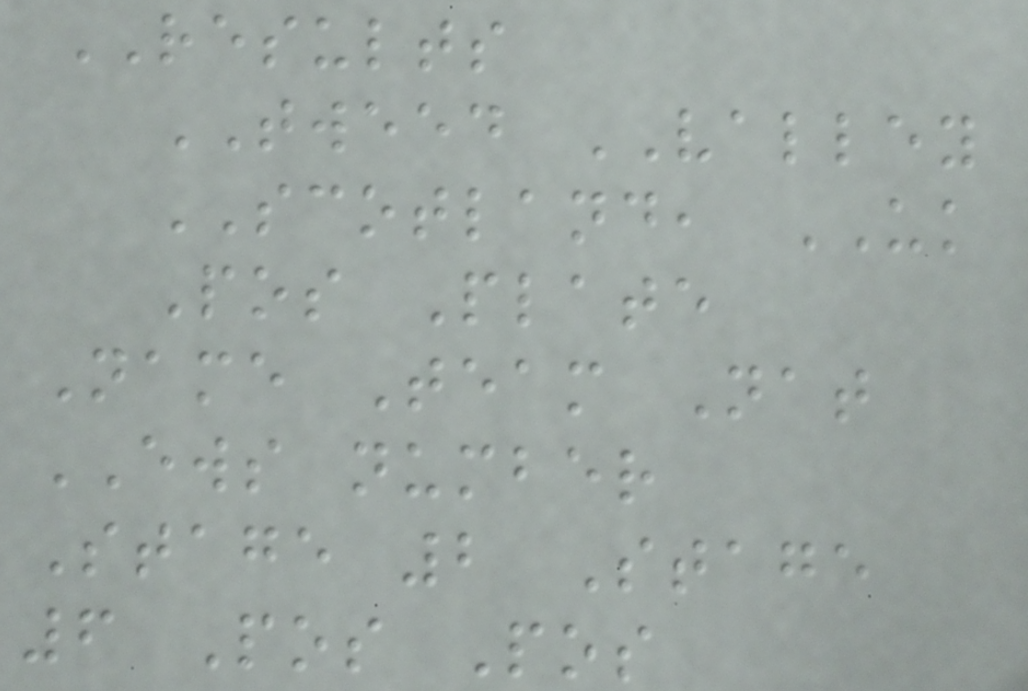RESULTS
TWEED VALLEY
SCOTLAND, UK
Pos Plate
Name Team Nat
EWS number
Stage 2 Stage
6 Pos Pos
